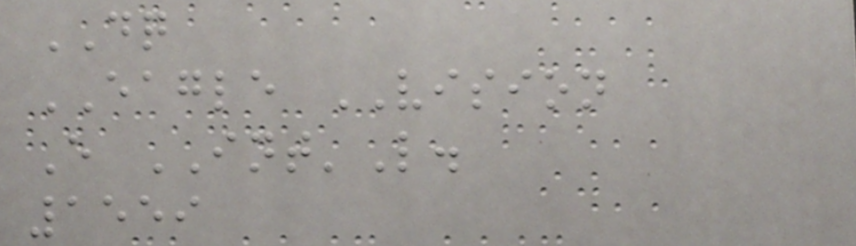DQ
EAGLE VISION
E INT'L.
1559
